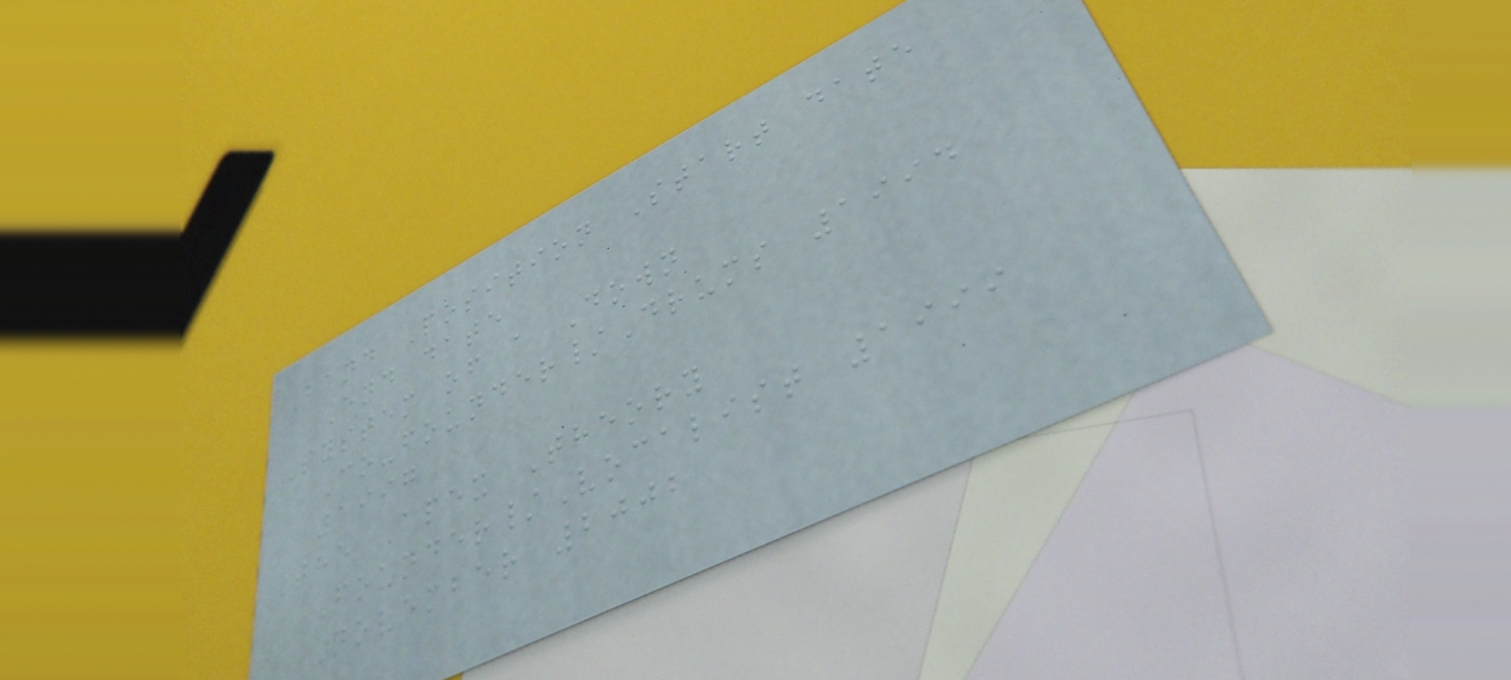Band Position Start date
End date
System of a Down
Co-founder/Drums 1994
1997
The Apex Theory
Founder/Vocalist 1999
November 2002
